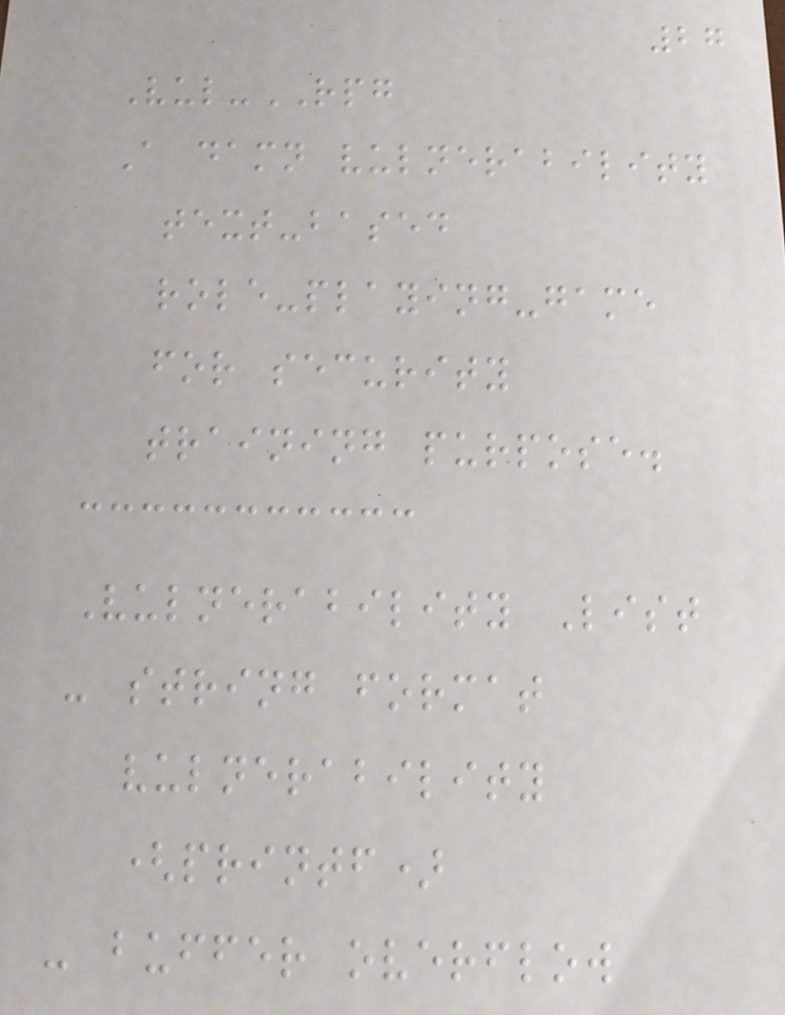27
Vul-RPG
A damn vulnerability
text-based
role-playing-game
for security
training purpose.
Vulnerability List
- string format
vulnerability
(printf)
- buffer overflow
